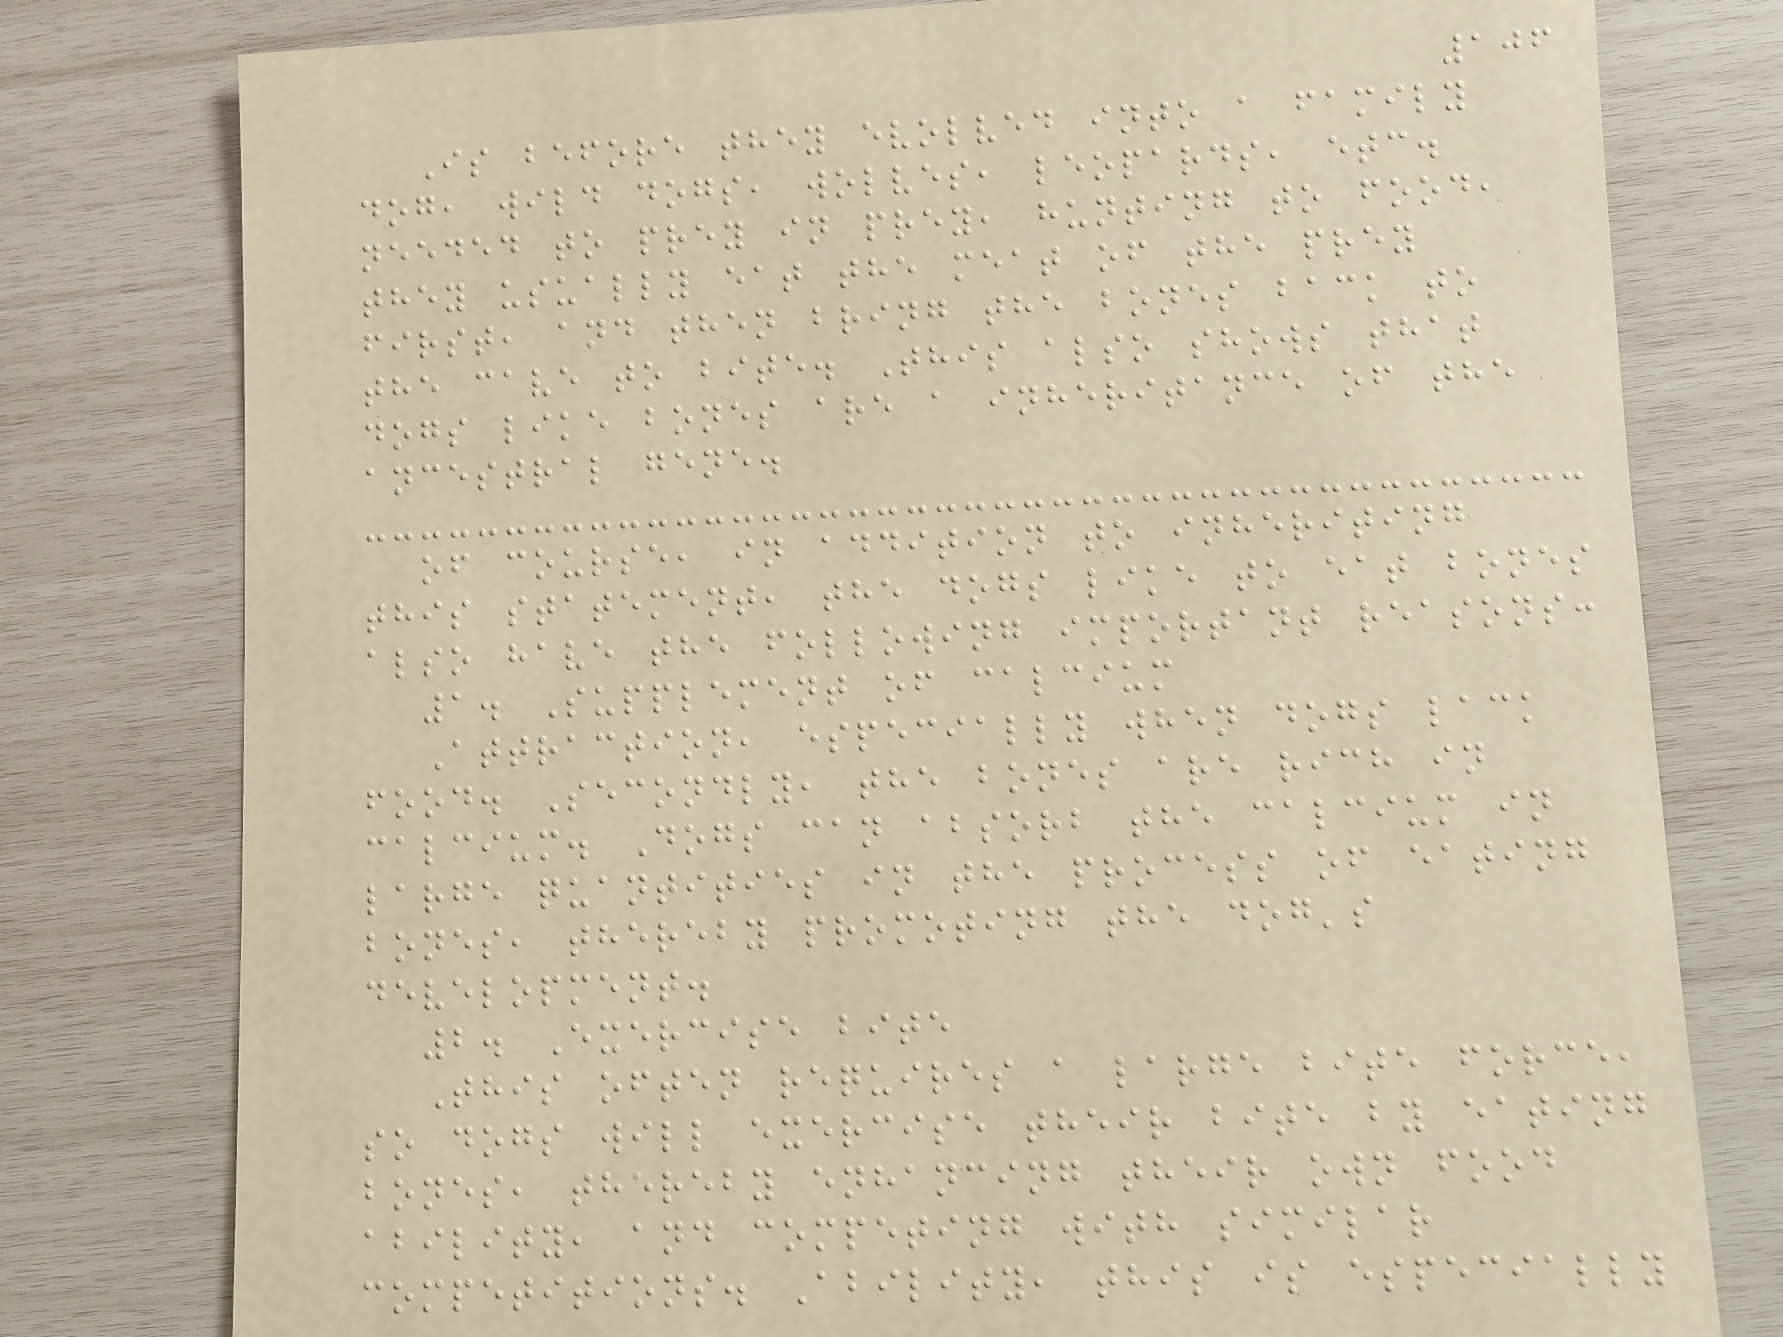106
Is before they evolved into a family
dog, wild dogs, wolves, leopards, etc.
needed to prey in prey, hunting to food,
they usually eat the meat of the prey
first, and then bring the bones back to
the cave to bite. This also shows that
dogs like bones are a inheritance of the
ancestral gene.
of course, in addition to inheriting
this statement, the dogs like to eat bones
also have the following important reasons:
1. Supplement of calcium
Attraction, especially when dogs lack
food. Secondly, the bones are rich in
calcium. Dogs can absorb the calcium in
large quantities in the process of eating
bones, thereby promoting the dog's
development.
2. Exercise bite
This often requires a large bite force,
so dogs will exercise their bite by eating
bones, thereby enhancing their own food
ability, and competing with similar
competitions. Ability, this is especially
